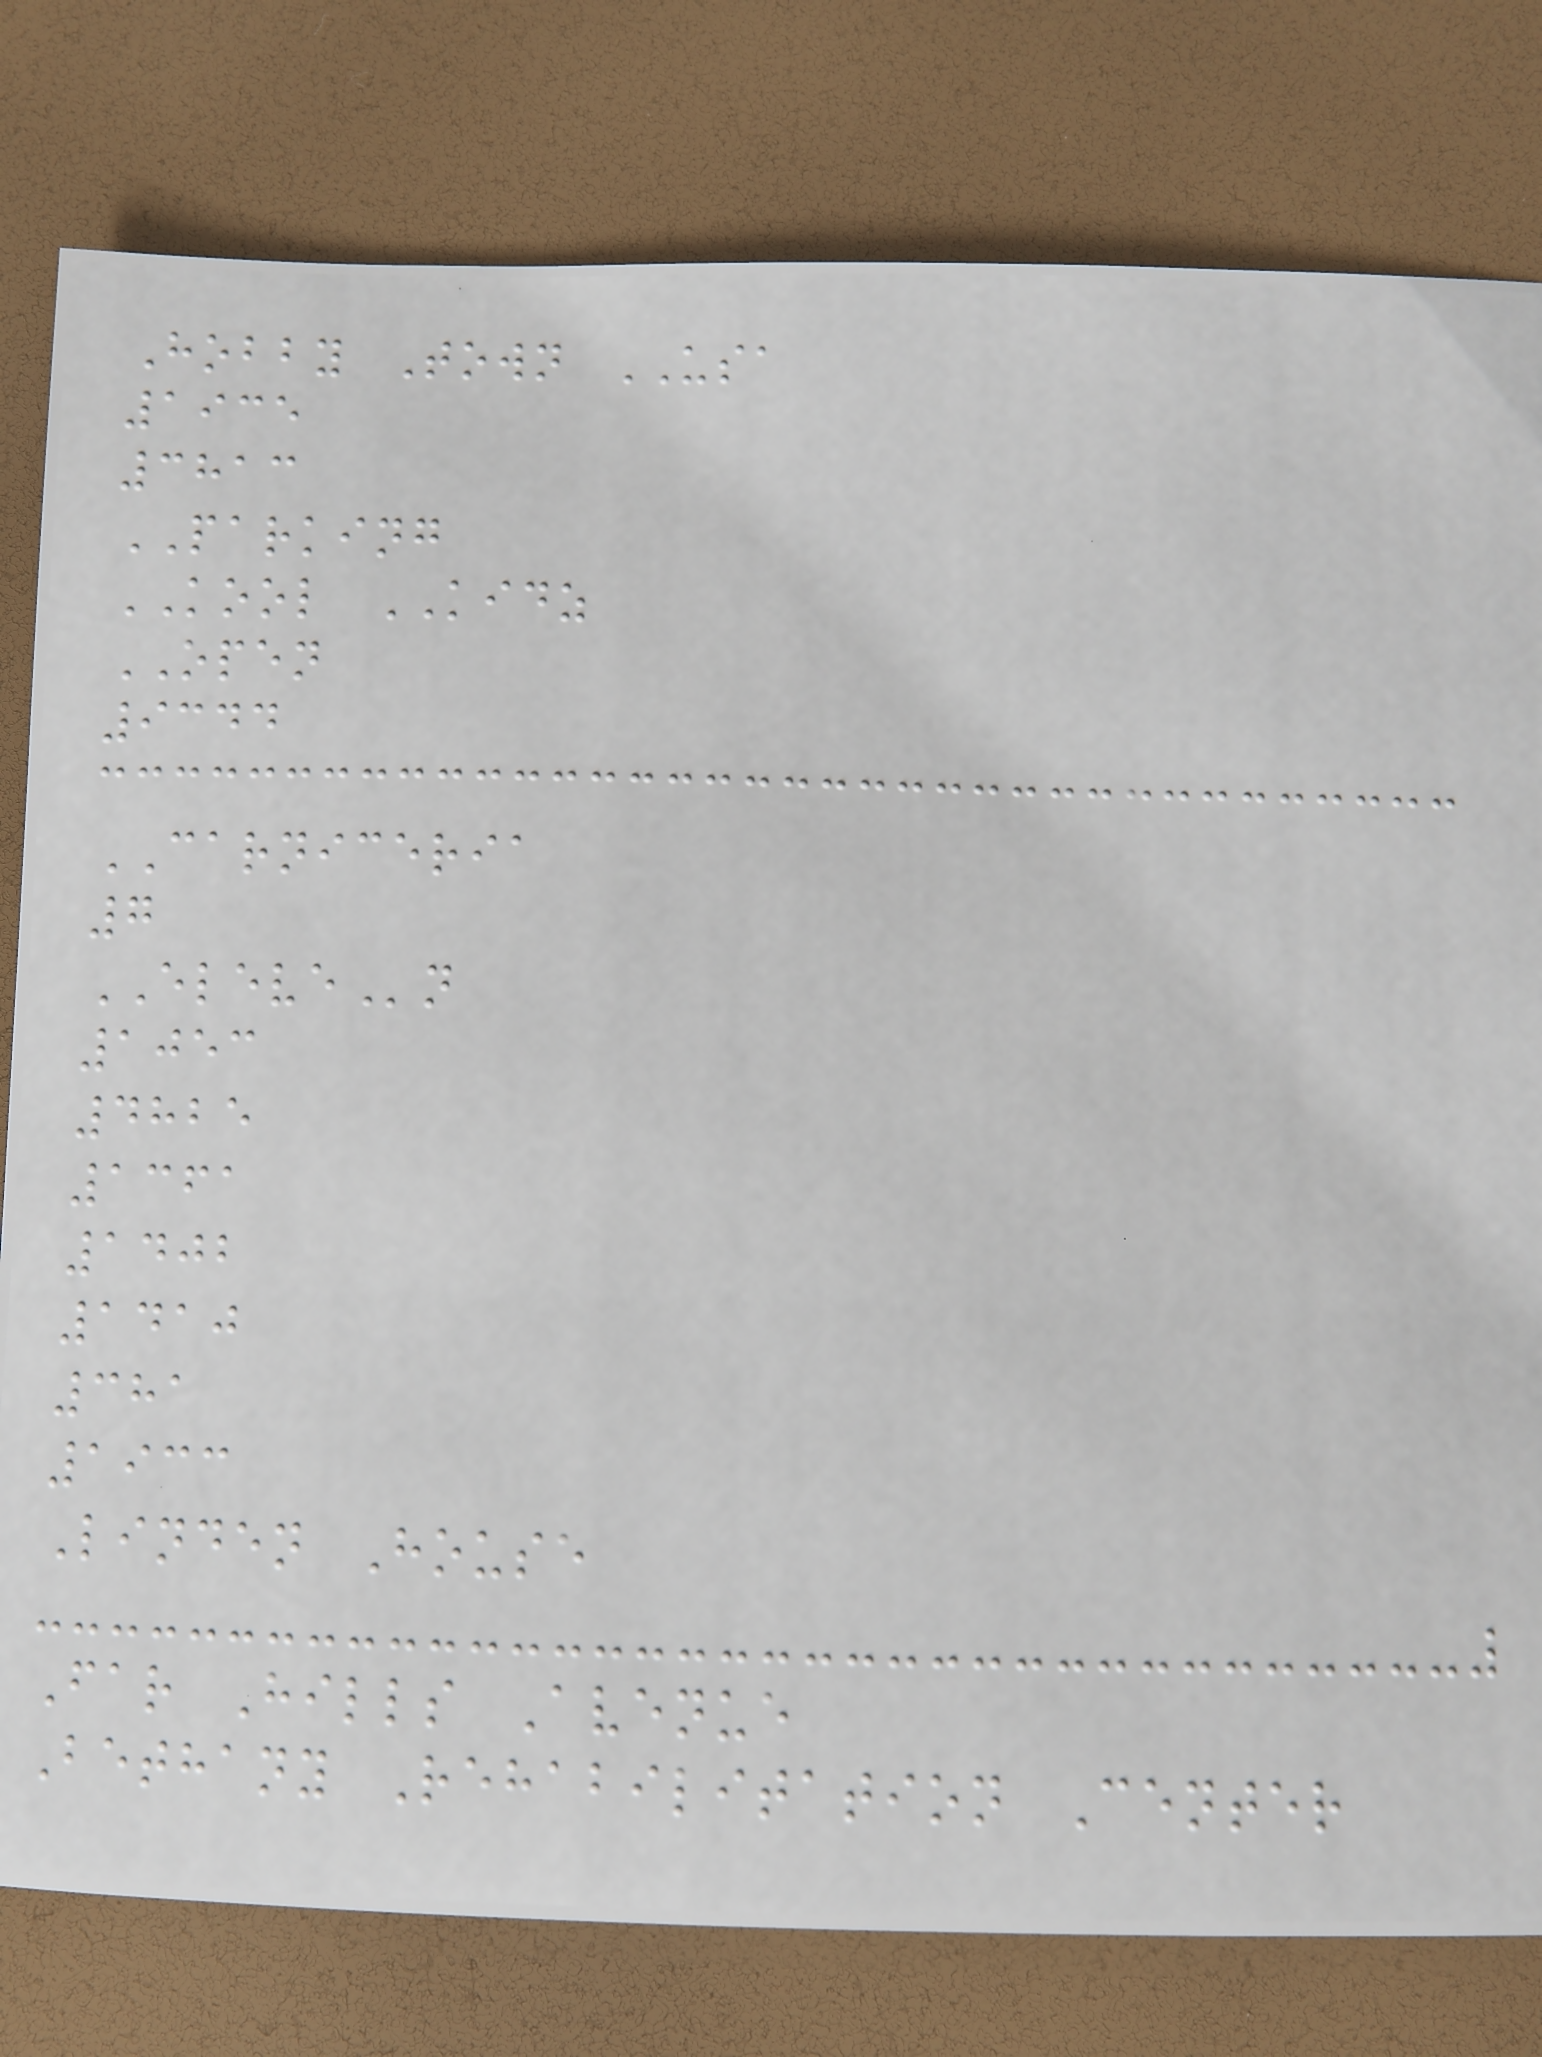Hobby Town USA
1935
3813
PARKING
KOOL KIDZ
OPEN
9344
CARNICERIA
7
ELEVEn
1053
4825
1361
1402
1410
381
1933
Linden House
Far Hills Avenue
Bethany Rehabilitation Center
